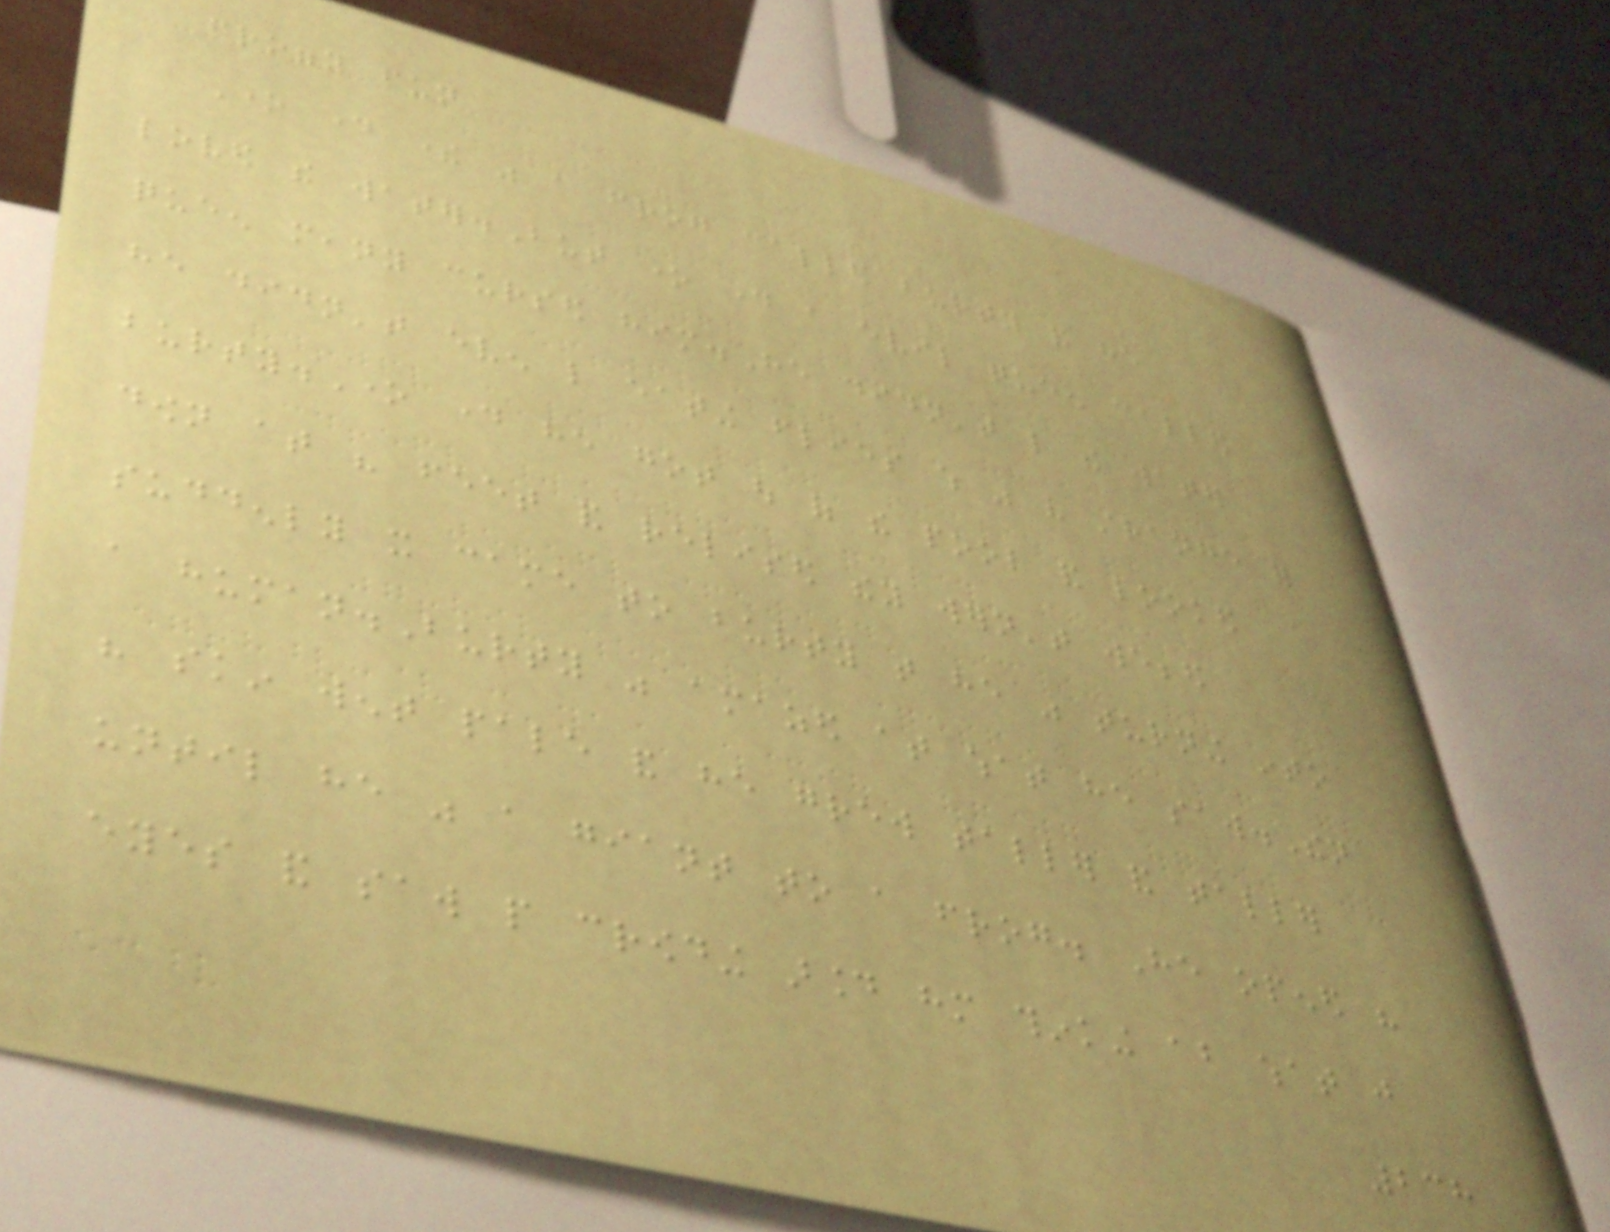froggy fun
One day there was a frog called burty and he
loved the water.But one day a evil queen called
queen meany cursed him.He didn't like the water
he didn't even like eating flies which was very strange for
burty.One day he got out of the pool and looked
down at his feet and relised they wern't webbed
suddenly it came to burty that he was turning into
a human.Burty was amazed at what he saw.Then
his skin went pale and he grew taller and taller
until he was a giant to a frog. He opened his
eyes and saw people crowding around him thinking about what just
238
